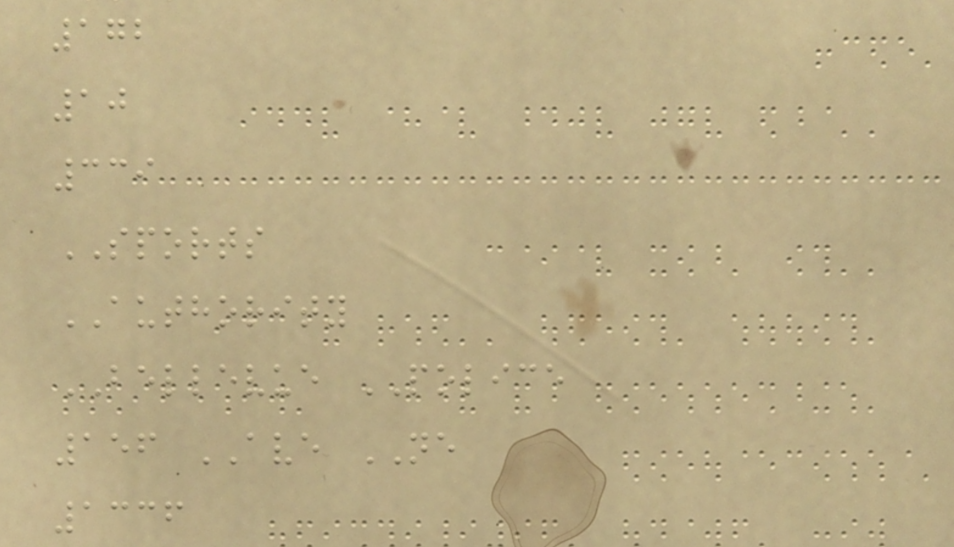172
10
339
SPORTS
AUTHORITY
BELLEVUE POLICE
156 AVE NE
1336
